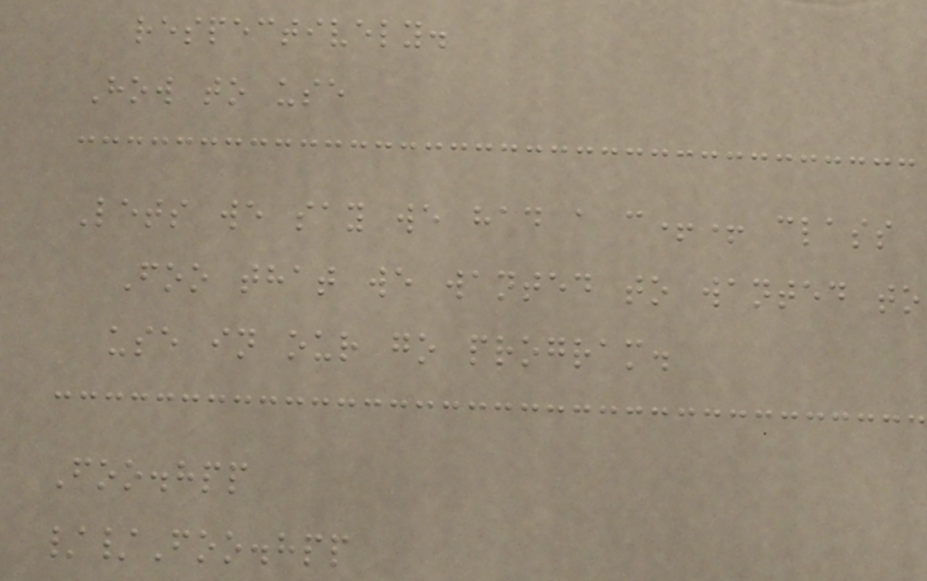respectively.
How to use
Lets we say we had a c++ class
Foo that we wanted to wanted to
use in our go program.
Foo.hpp
//Foo.hpp
